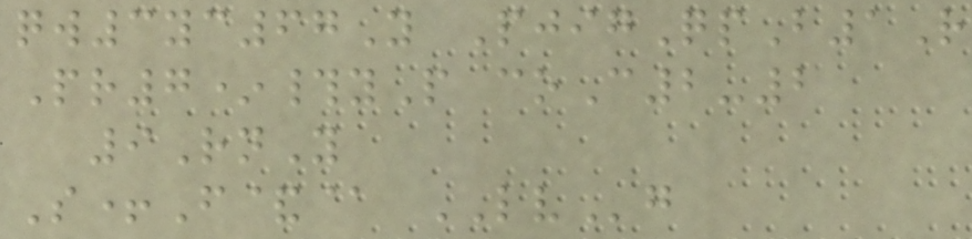qw3yc67Y PjigQpB1R
Pr7*#yP coC2-2
9RnY
S+F&@ LVg
